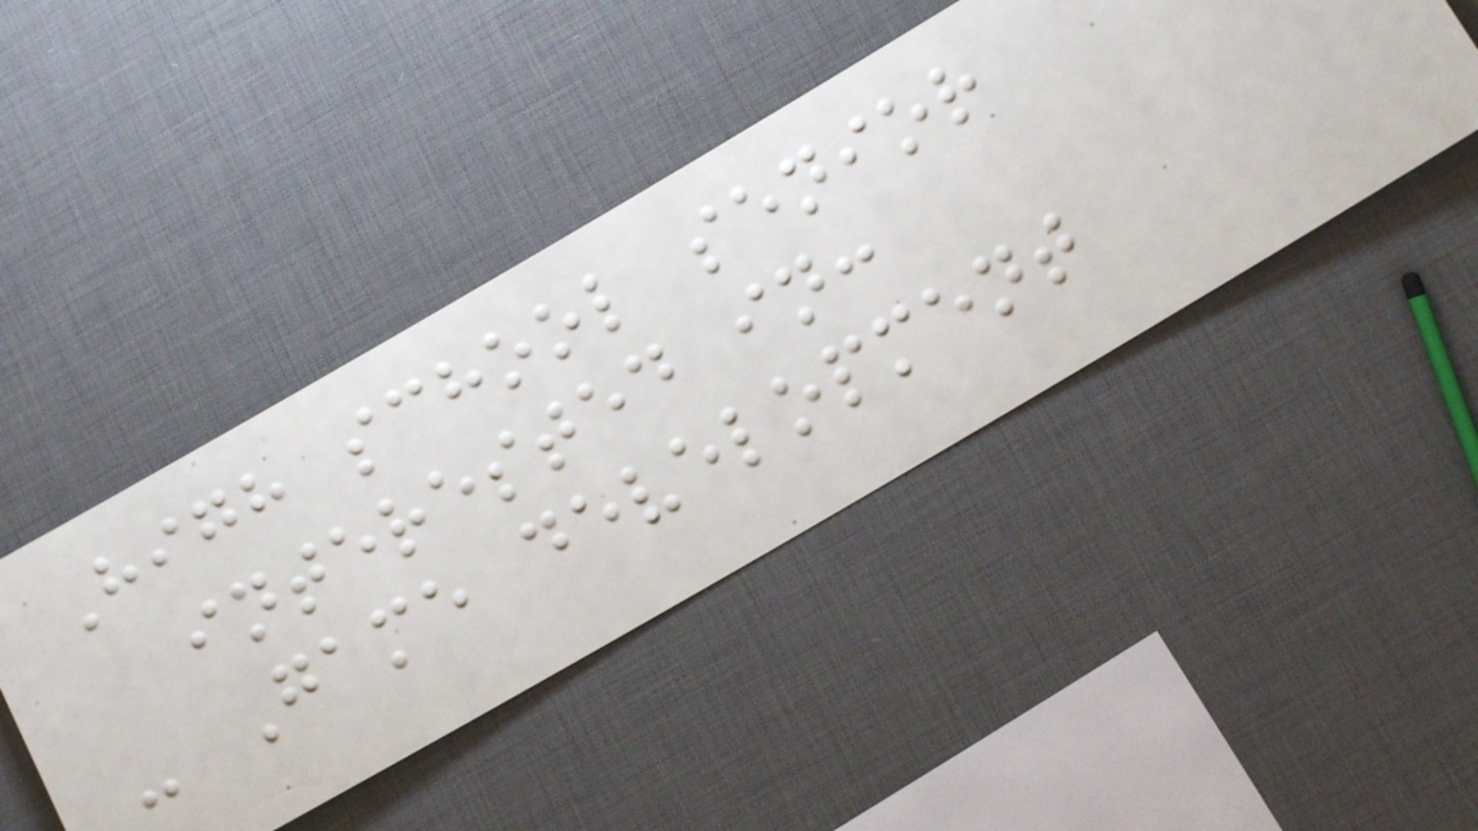High school senior
interested in:
- Game development
